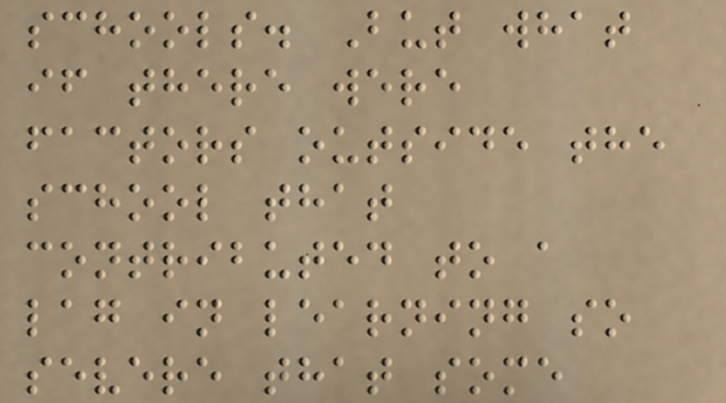schools. But what
if there were
factors outside the
school that
contributed to a
lag in learning so
severe that some
